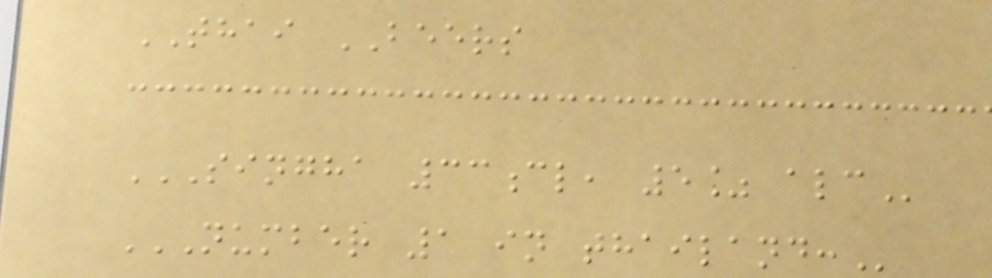THAI BEERS
SINGHA 33CL, 5% ALC
NUMBER 1 IN THAILAND:
